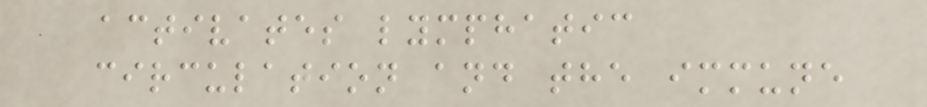activates lymphatic
circulation and the immune
